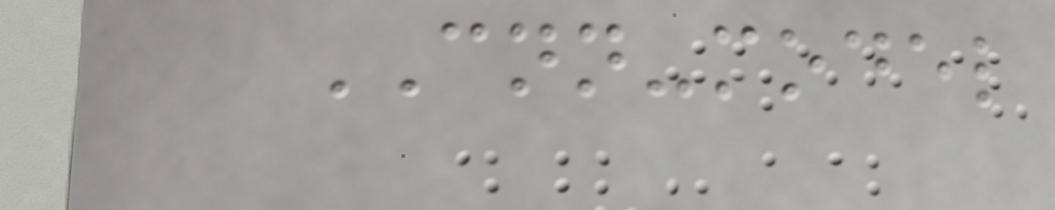CNN-model
